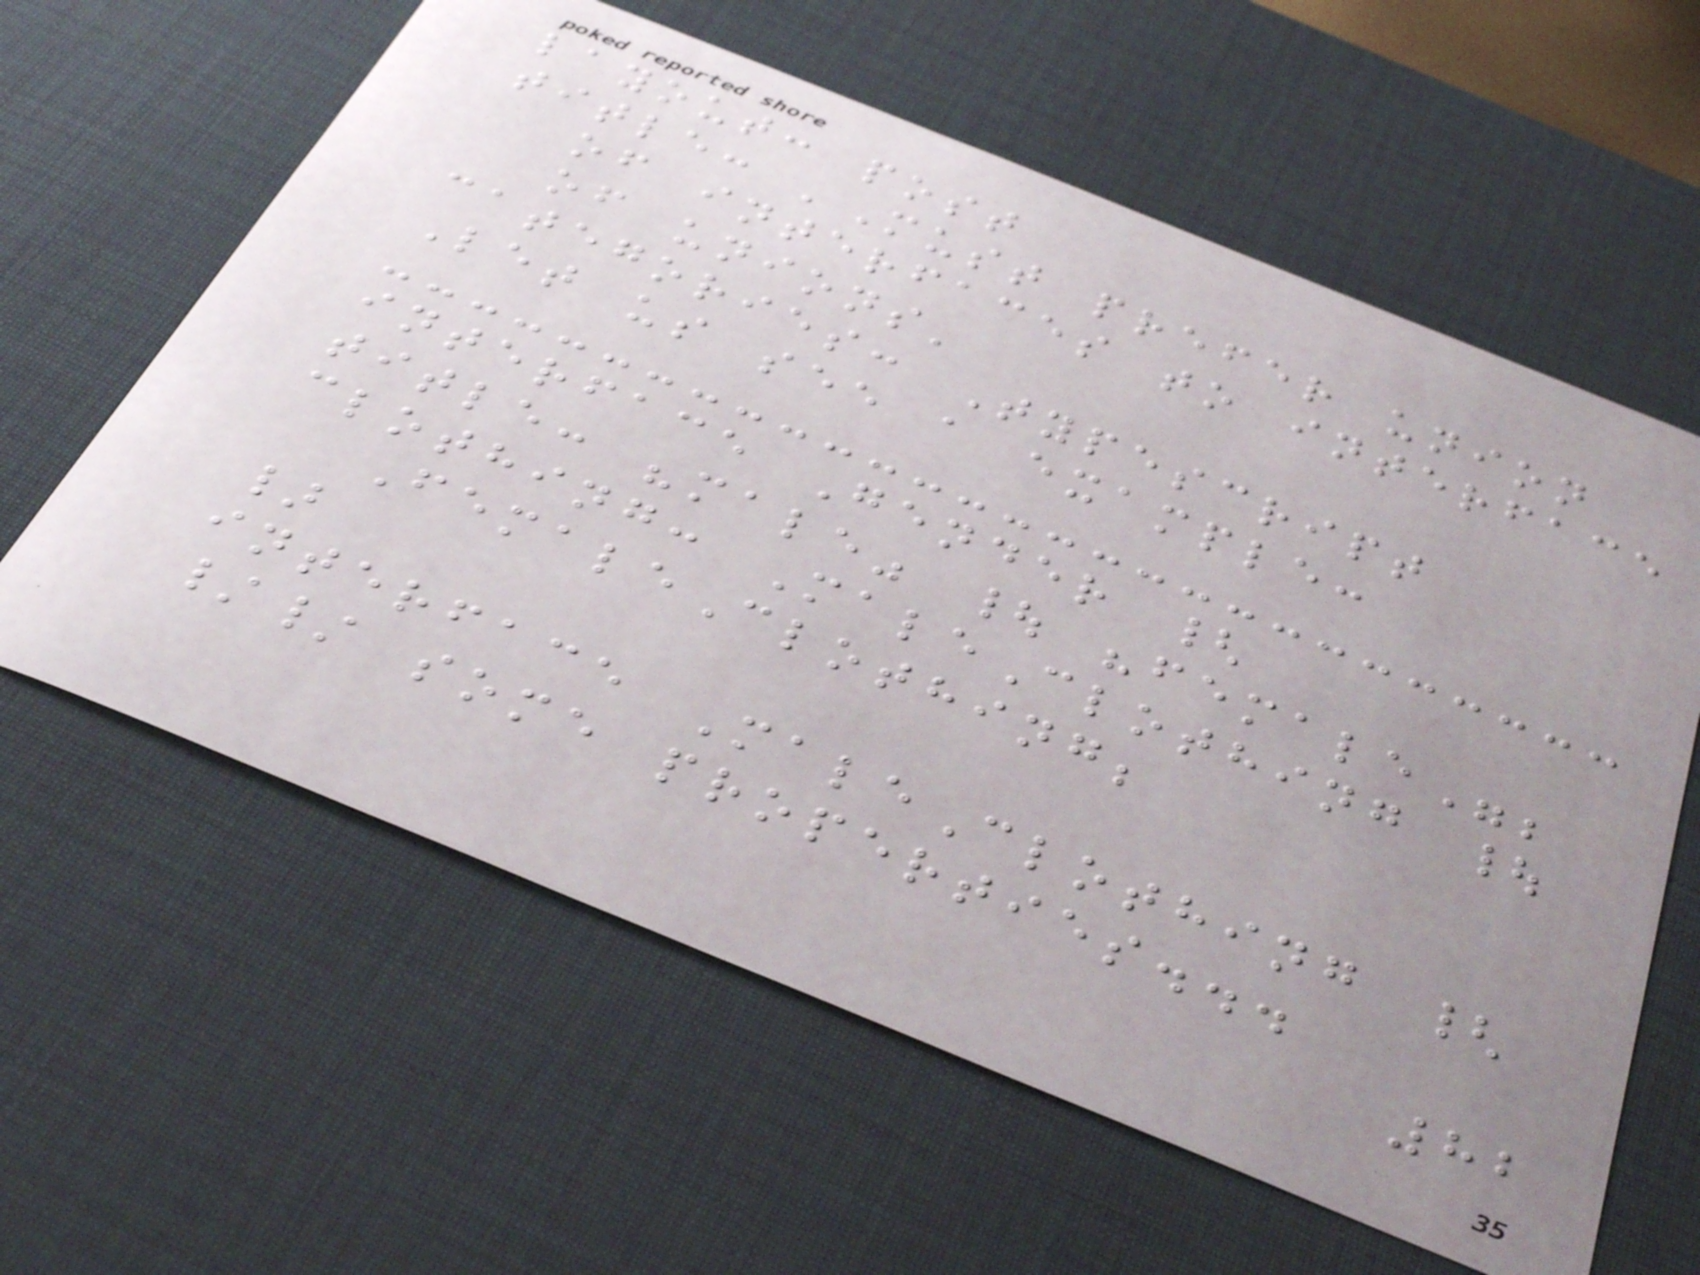layout: post
title: 'Must prefer union
of interfaces to interface
of unions'
categories: Typescript
Let us see a example:
interface Gender {
title: "male" | "female";
clothing: MaleClothing |
FemaleClothing;
}
interface MaleClothing {
// some properties...
82
